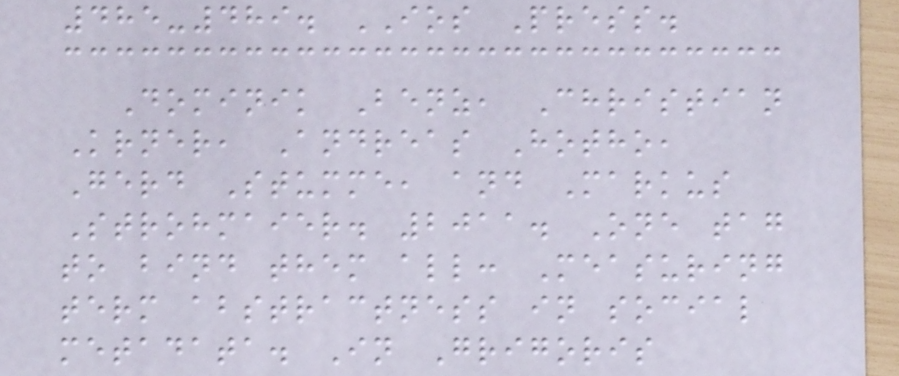485-489. IOS Press.
Dominik Benz, Christian
Krner, Andreas Hotho,
Gerd Stumme, and Markus
Strohmaier. 2011. One tag
to bind them all: Measuring
term abstractness in social
metadata. In Grigoris
